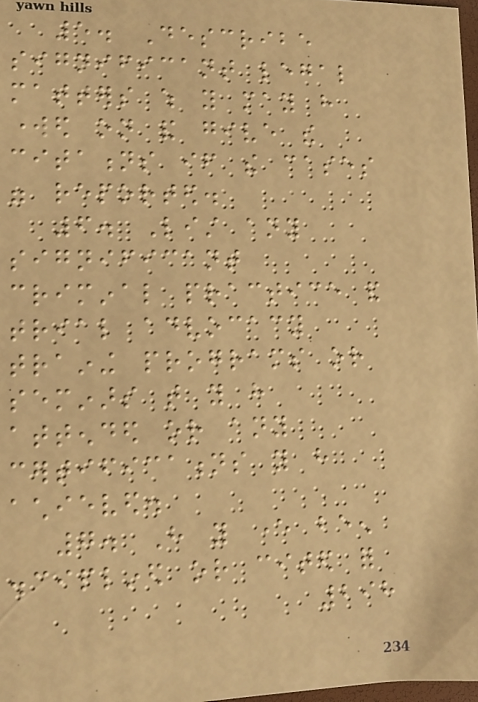5. Describe
significant legal
matters which you may have
worked on and give the
citations if the cases
were reported.
6. List any
significant
criminal practice and
trial advocacy
training programs or
seminars that you have
attended or any
certifications you have
achieved.
7. Have you ever been
disciplined or cited for
298
